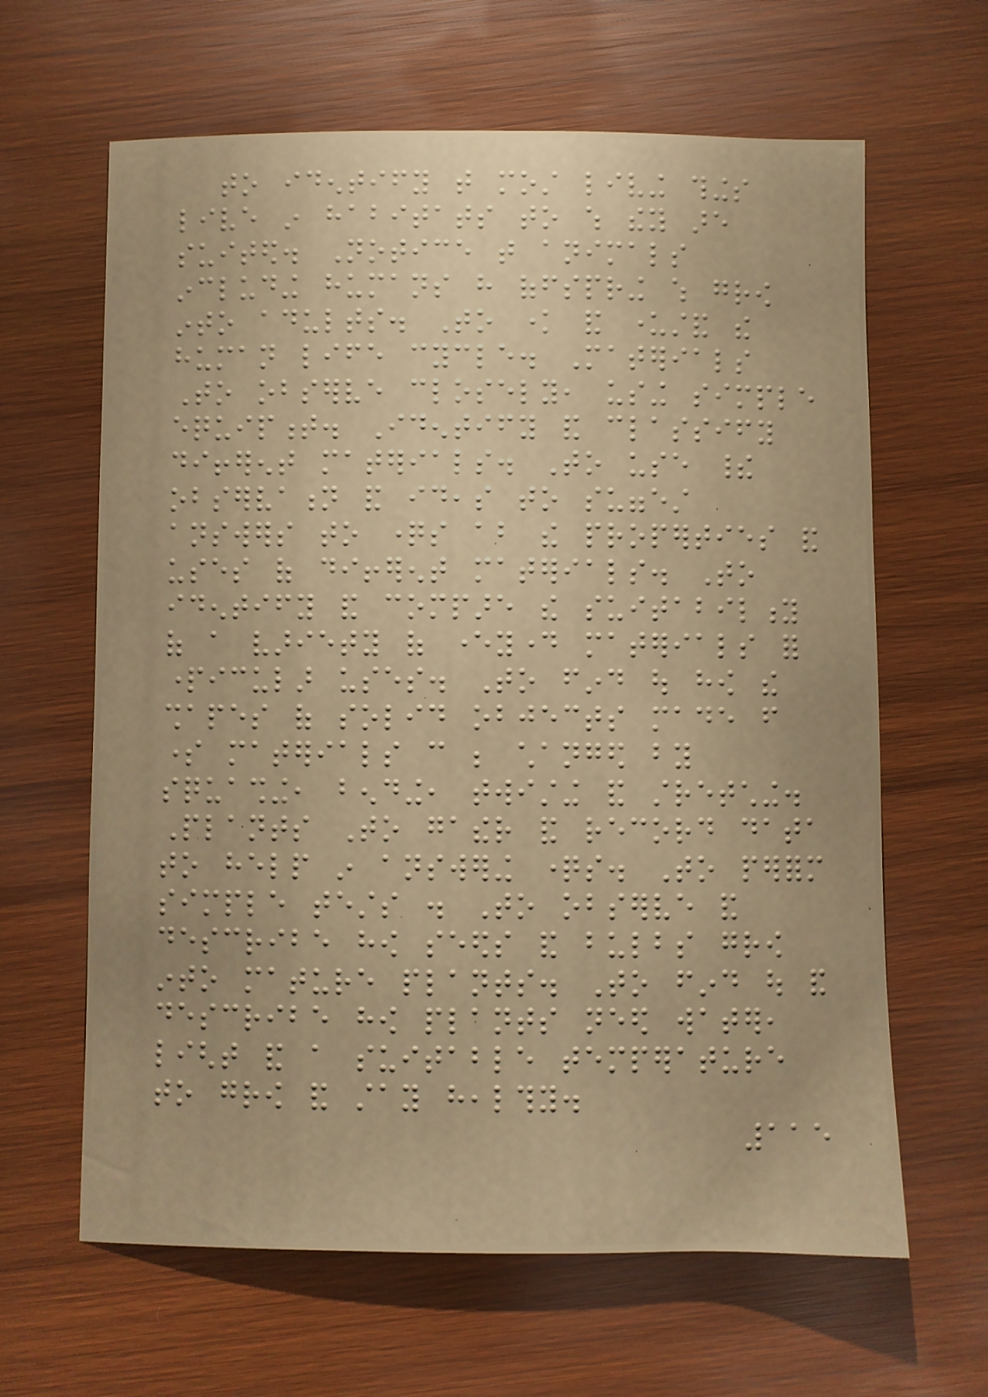to identify that most living things
live in habitats to which they are
suited. Notice that animals
including humans have offspring which grow
into adults. To know and understand the
human life cycle. Materials
To observe closely, using simple
equipment. Identify and classify
different materials. To use their
observation and ideas to suggest
answers to questions about the properties and
uses of different materials. To
identify and compare the suitability
of a variety of everyday materials for
particular uses. To find out how the
shapes of solid objects made from
some materials can be changed by
squashing, bending, twisting and stretching.
Plants To gather and record data
to help in answering questions. To perform
simple tests . To observe and
describe how seeds and bulbs grow
into mature plants. To find out and
describe how plants need water,
light and a suitable temperature
to grow and stay healthy.
115
